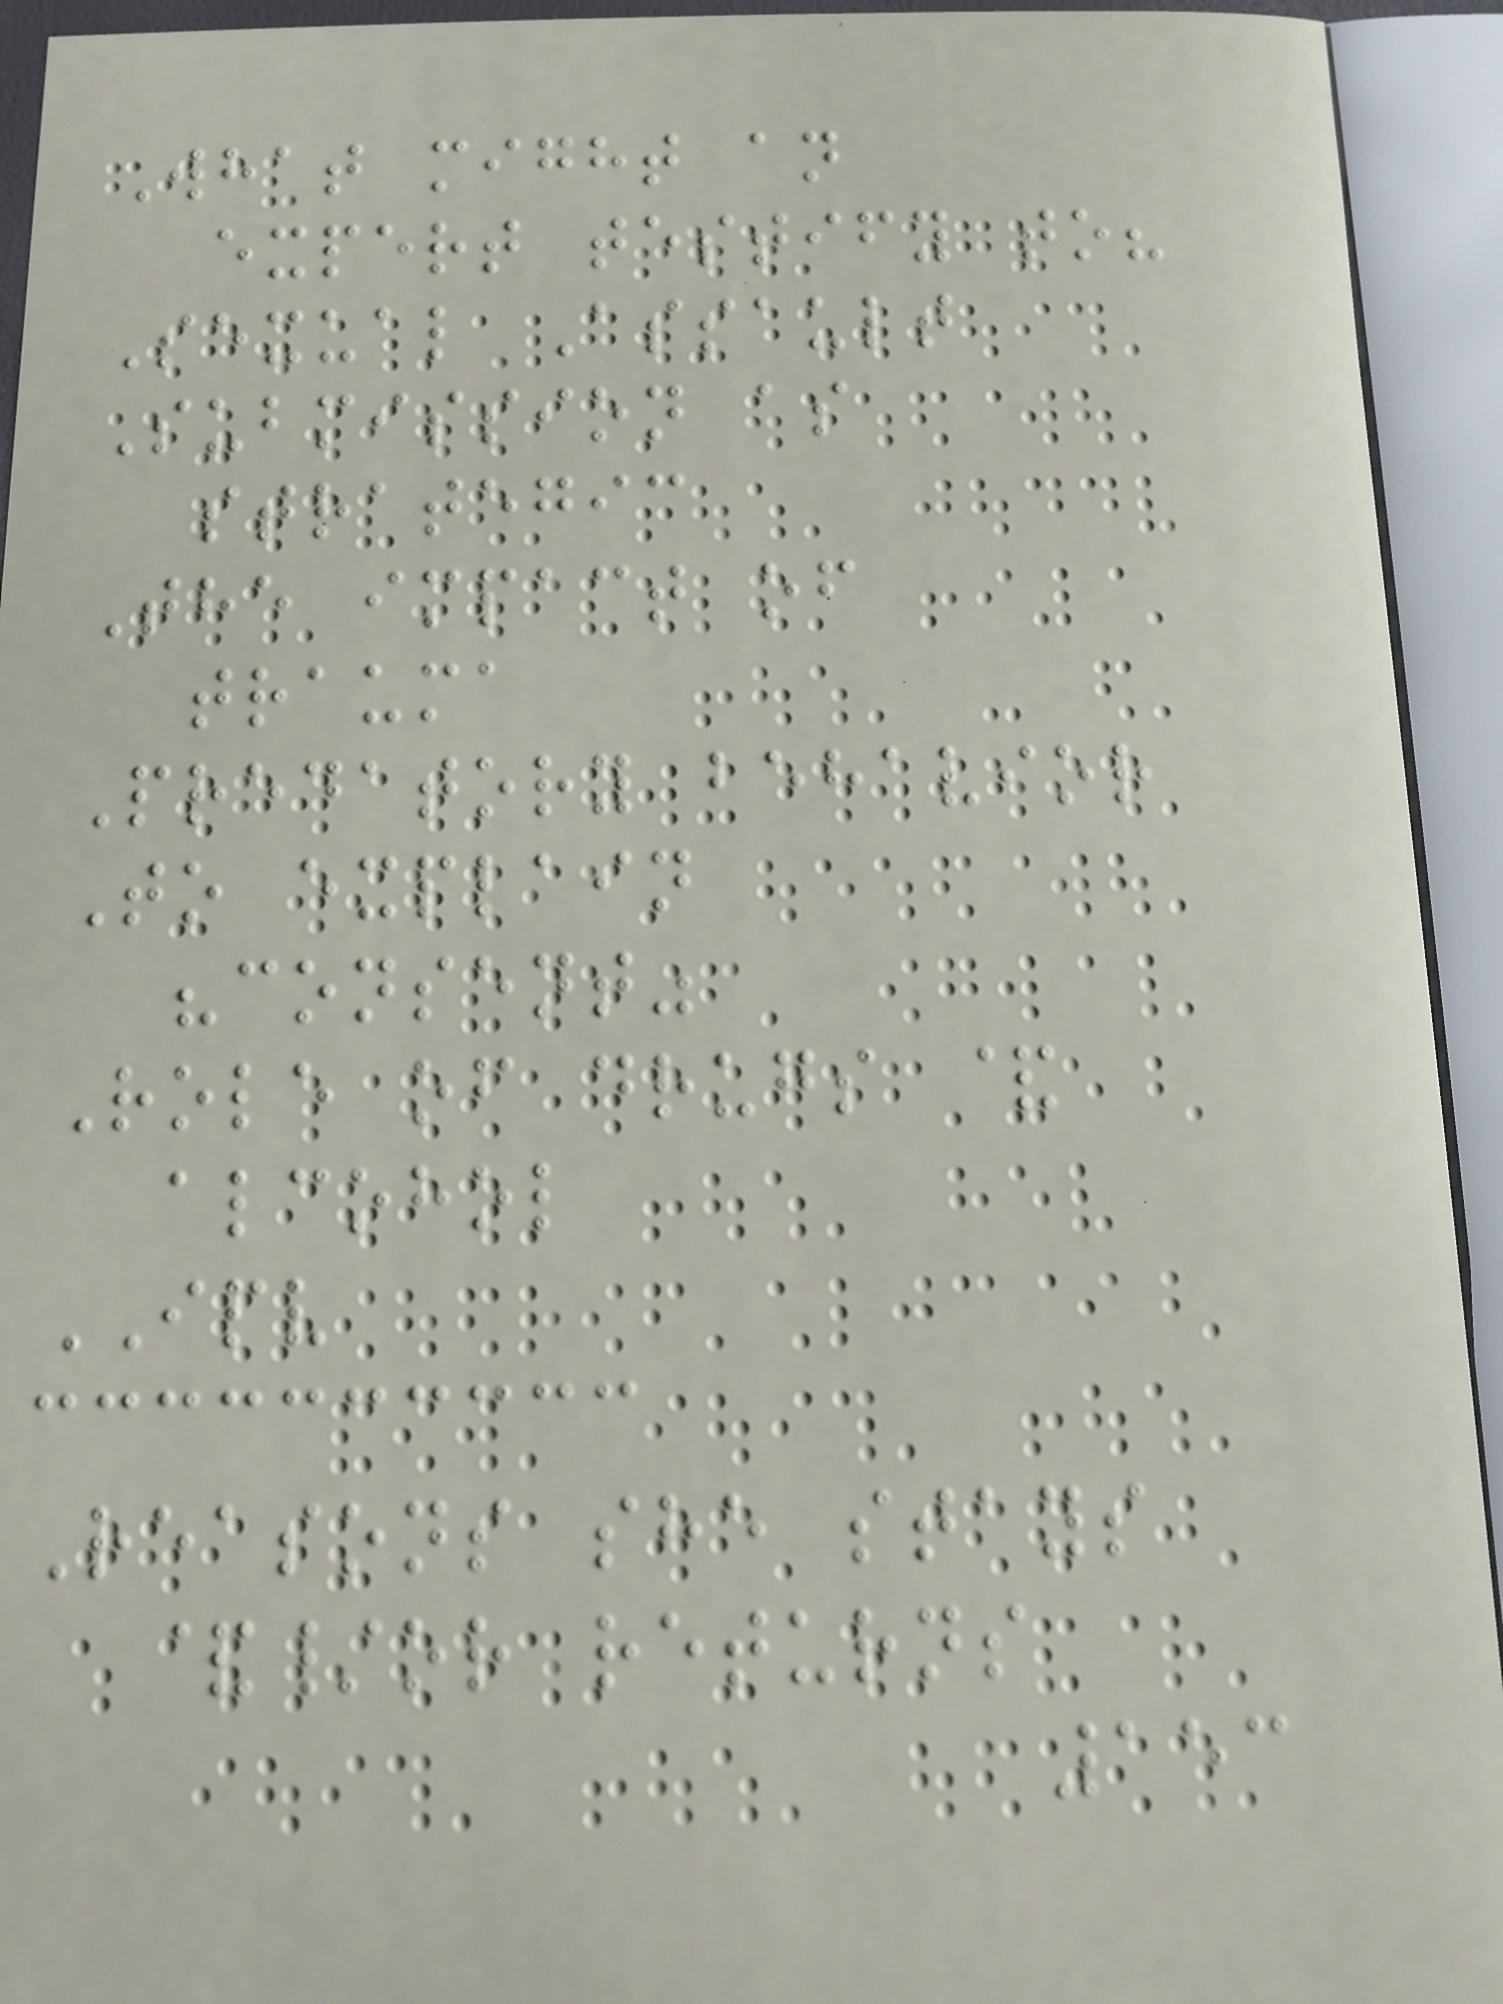What might an
expert testify to?
Sexual Assault
Submission as
strategic
The impact of
trauma
Predatory behavior
To explain
"consent"
Role of drugs &
alcohol
IPV
Reasons she stays
&/or returns
153
